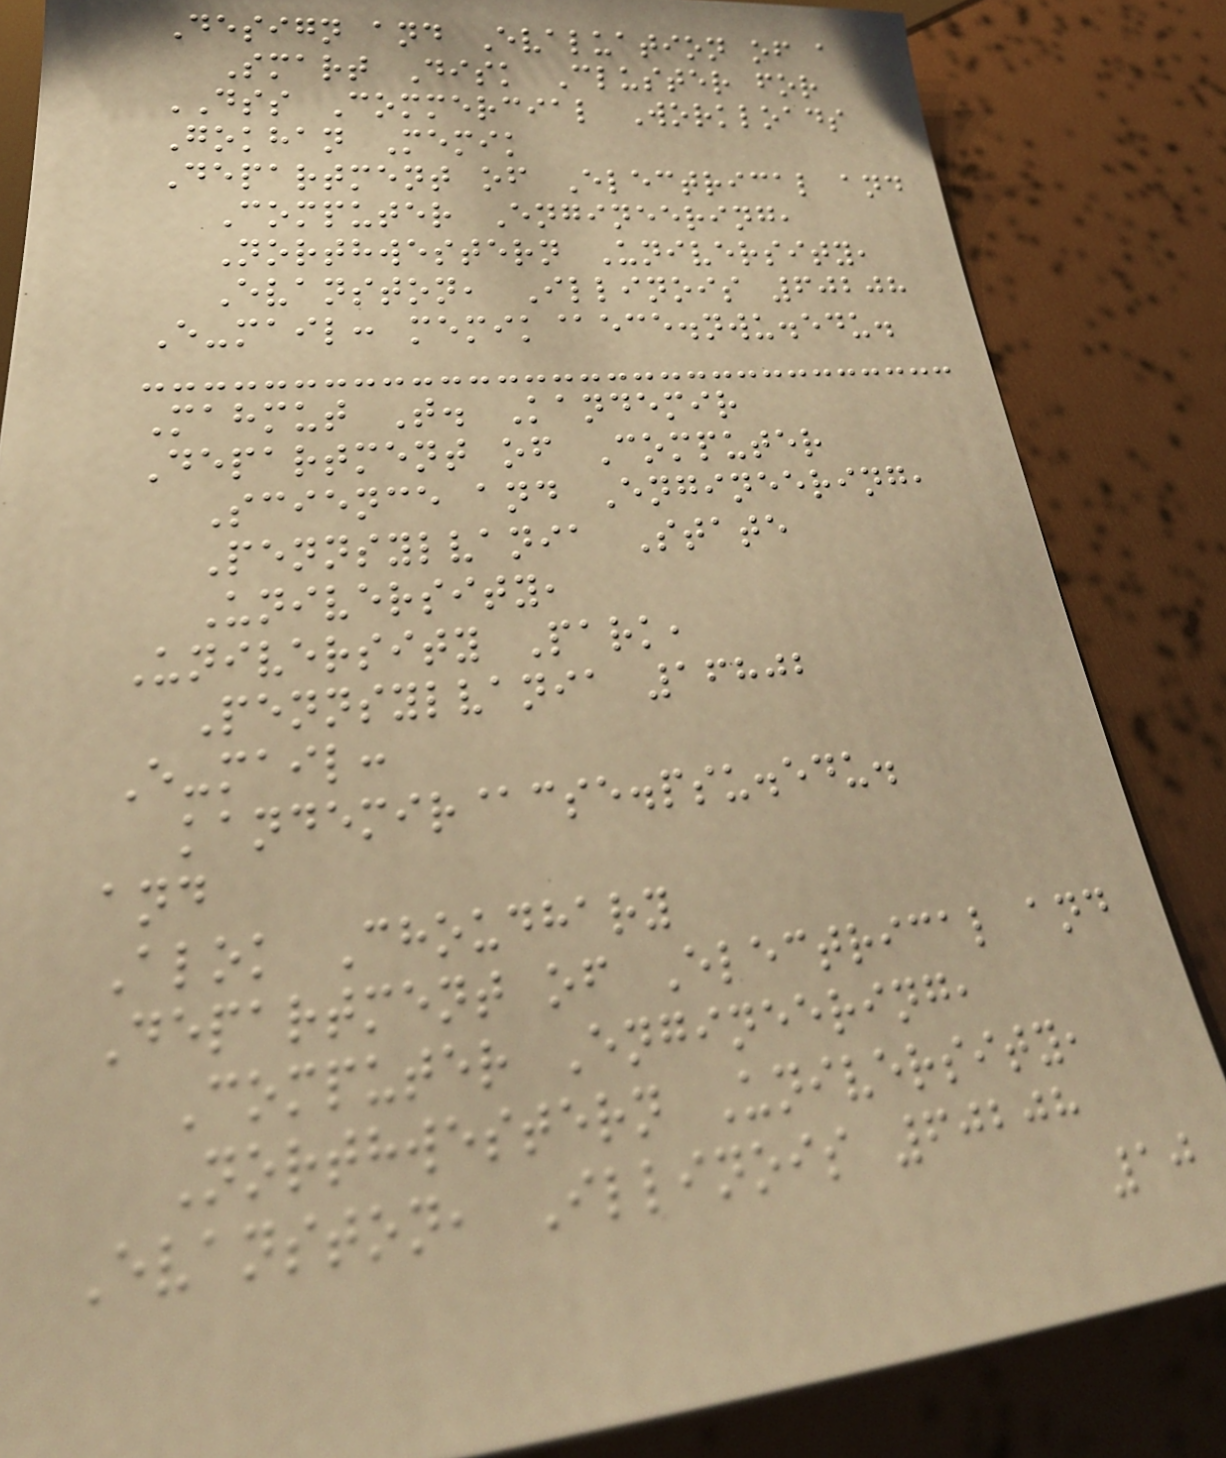Design and Evaluation of a
Smart Disk Cluster for
DSS Commercial Workloads
Gokhan Memik
Department of Electrical and
Computer Engineering,
Northwestern University,
Evanston, Illinois 60208
E-mail: memik@ece.nwu.edu.
Mahmut T. Kandemir
Department of Computer
Science and Engineering,
Pennsylvania State
University,
University Park,
Pennsylvania 16802
E-mail:
kandemir@cse.psu.edu.
and
Alok Choudhary
Department of Electrical and
Computer Engineering,
Northwestern University,
Evanston, Illinois 60208
10
